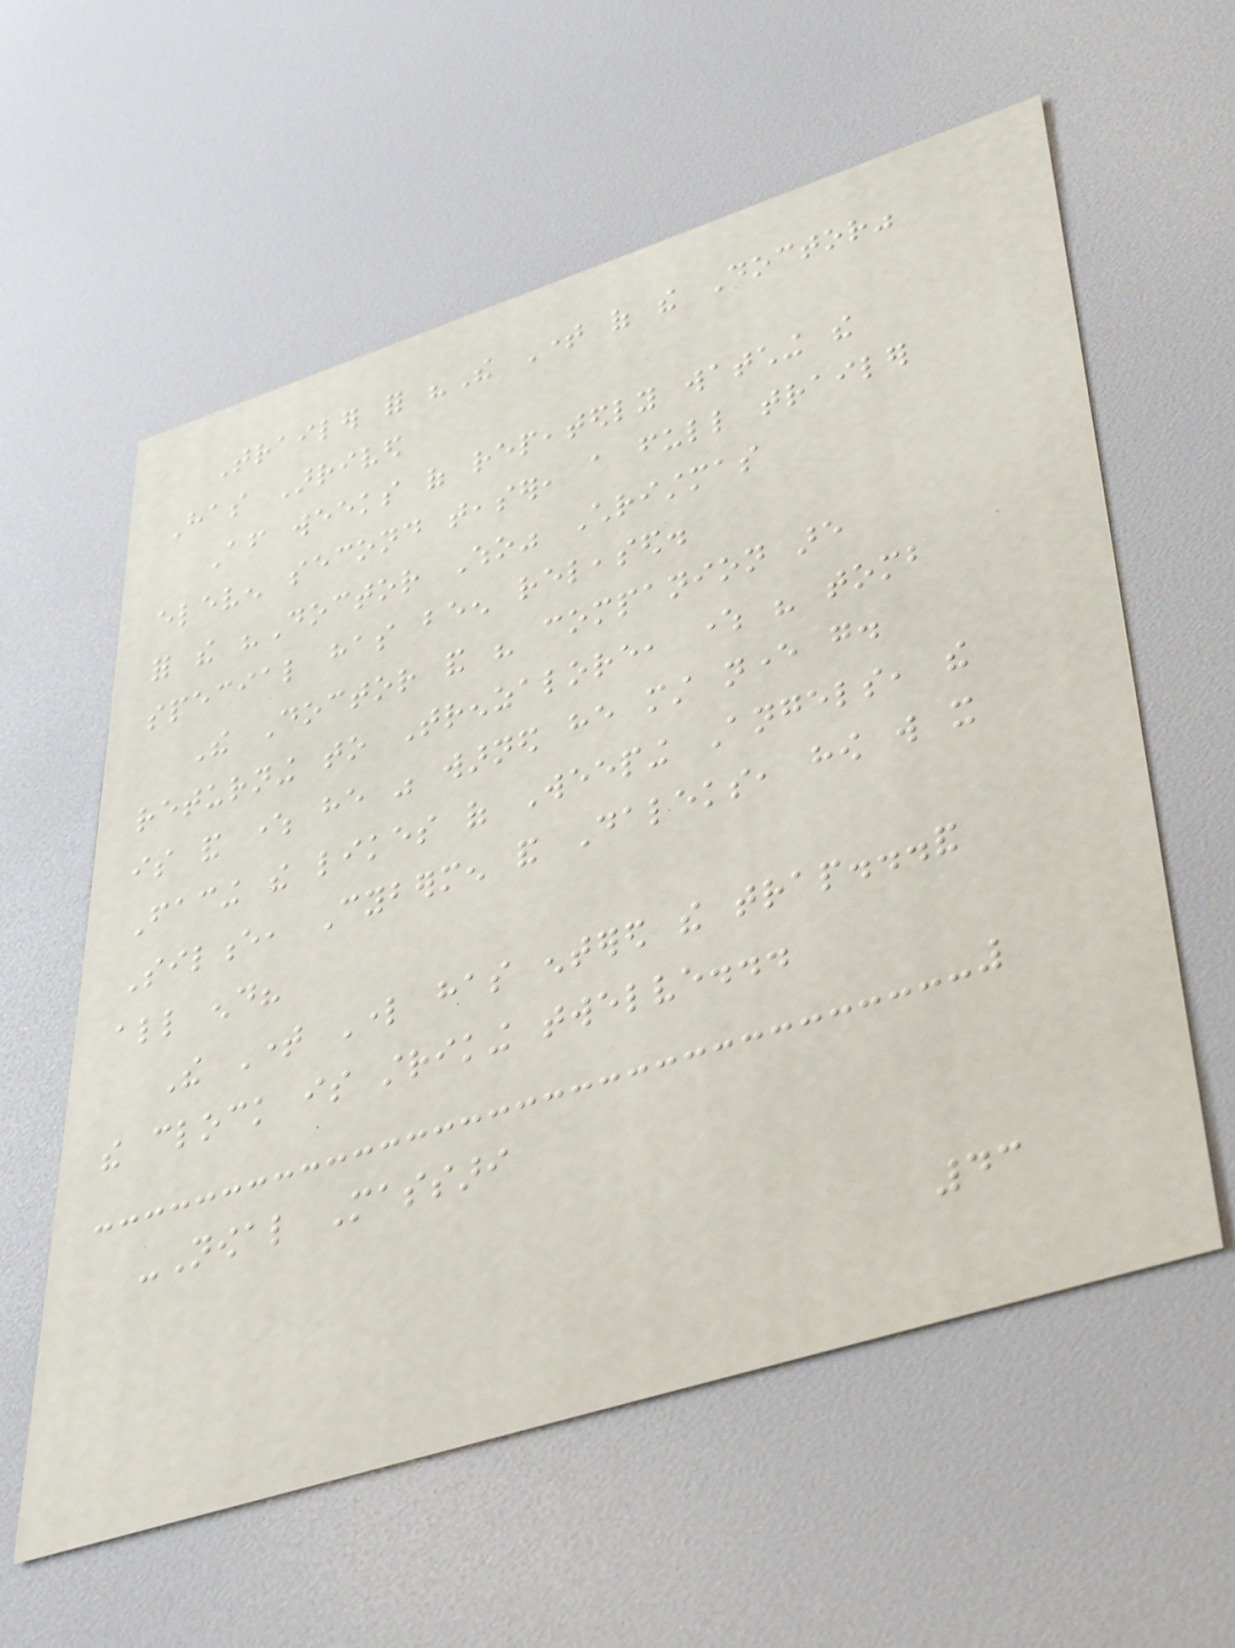Trailer for "The Time of the Doctor"
Has Arrived
After weeks of repeatedly watching the
eleven second teaser, a full trailer
for the "Doctor Who" Christmas
special has been released.
The Doctor and his companion are
returning to Trenzalore, where his tomb
is and where he was warned he must never go.
Facing the likes of Weeping Angels, the
Silence, Cybermen and Daleks, how will it
all end?
The Time Lord has entered the trap...and
the clock is striking twelve...
-Nowal Massari
43
